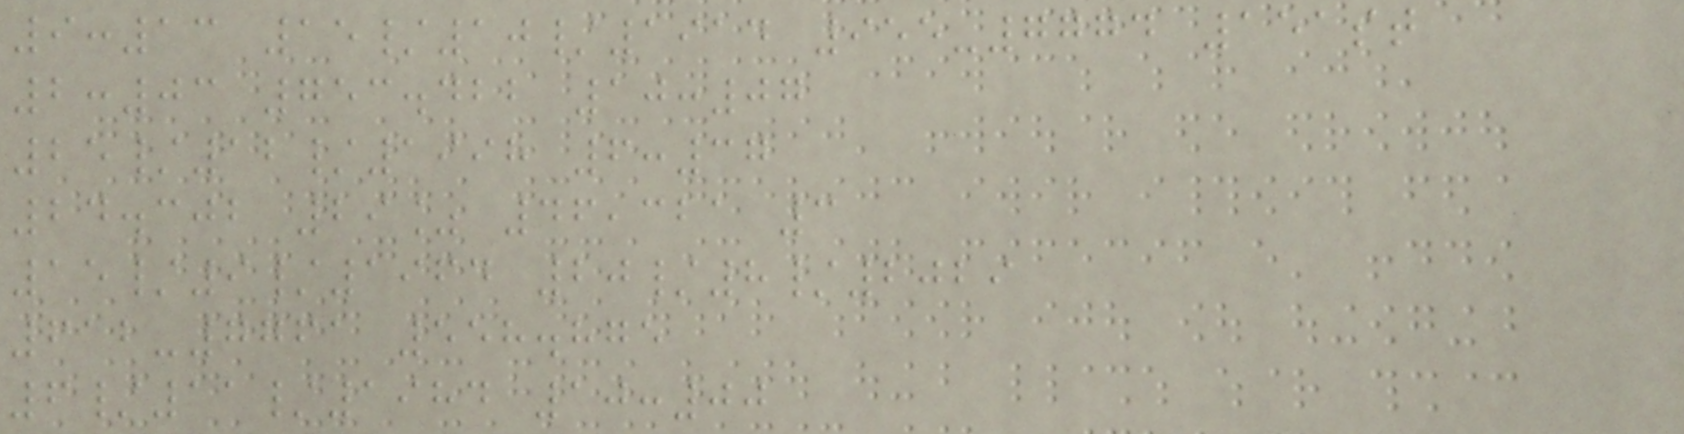9:13 15/10/1914 955-7774 151st
2:03 753.422 10:07
25/12/1998 6:37
24.302 29% 46,321 3
15/9/1964 20/8/2029
612-7761 558.875
6/11/1984 10:00
